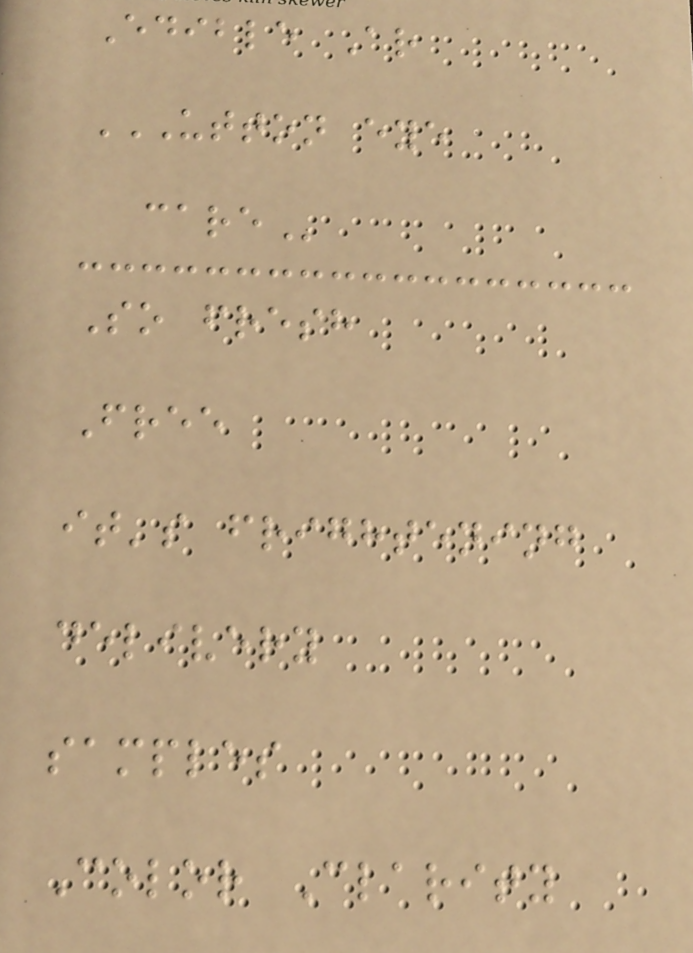Edible Ar
UTTON EYE
CARE
So fresh
Free
it's frightening
delivery
samples
Color Clarity
